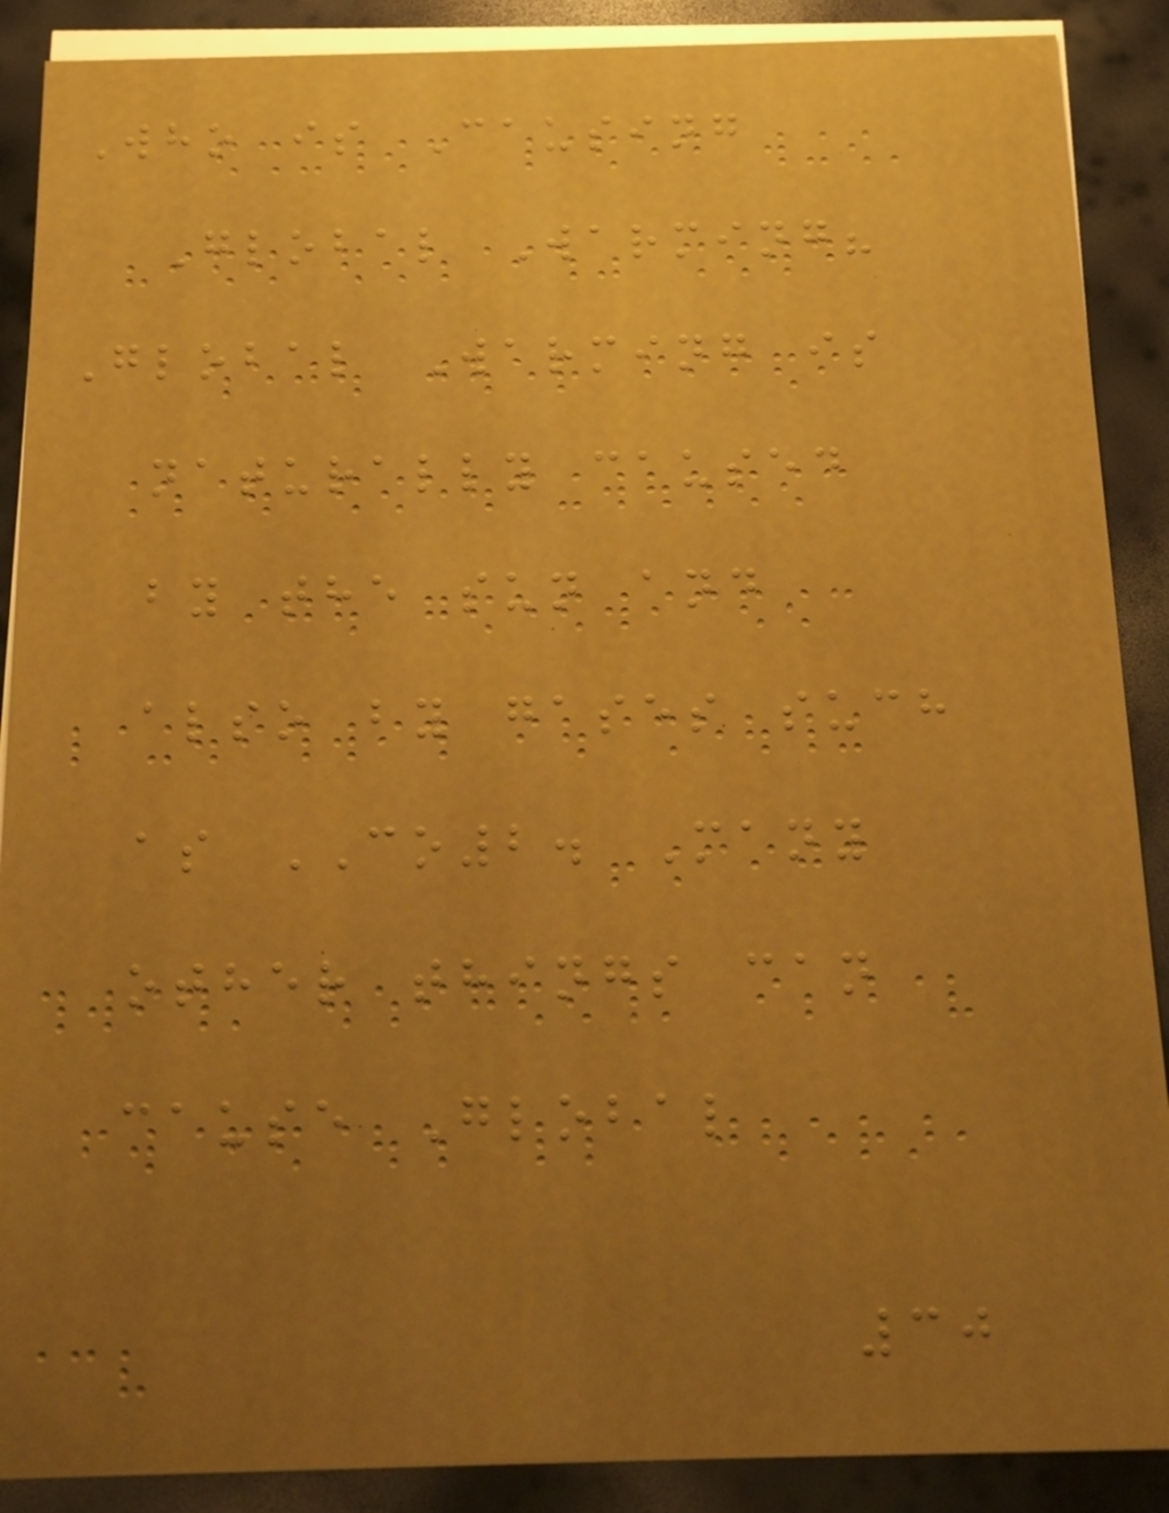Who is Causing
Global Warming?
Global Warming is
naturally caused
by the sun and
also by gases such
as CO2. Many
other things can
cause Global
30
